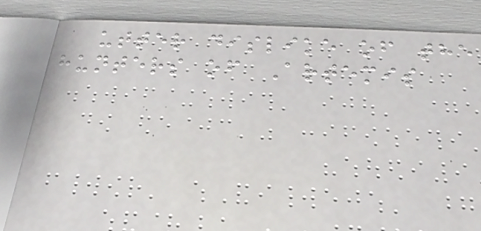utter dislike of the
hunters of Artemis
